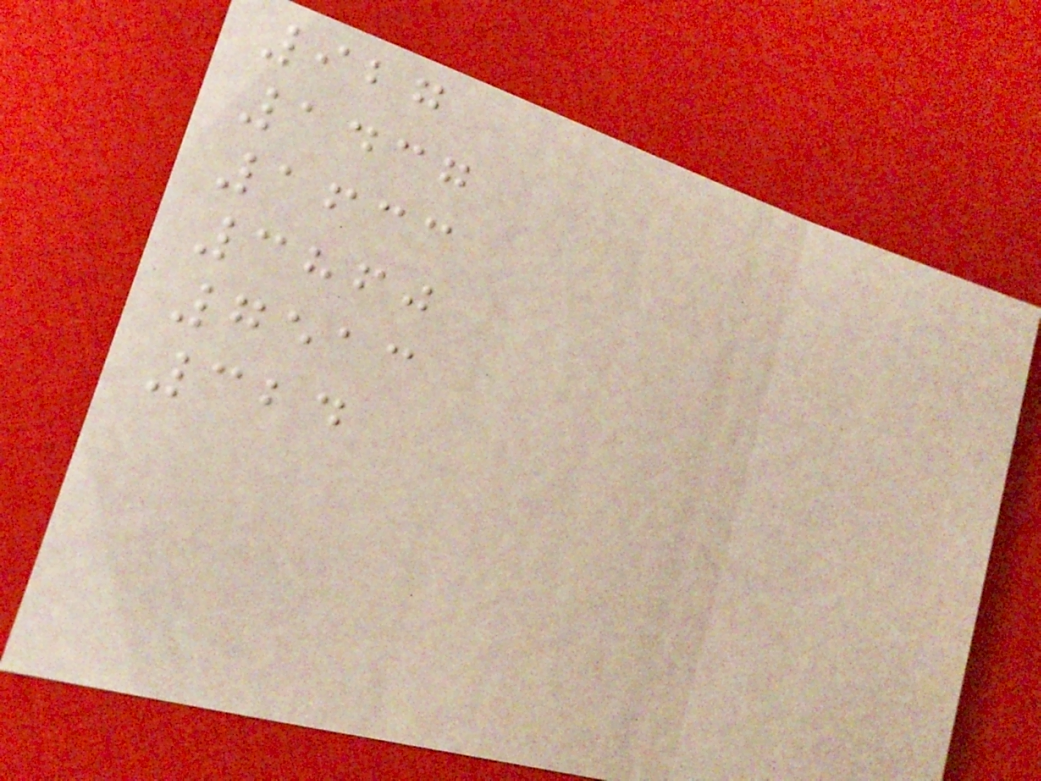927
1437
1633
3860
7513
324
